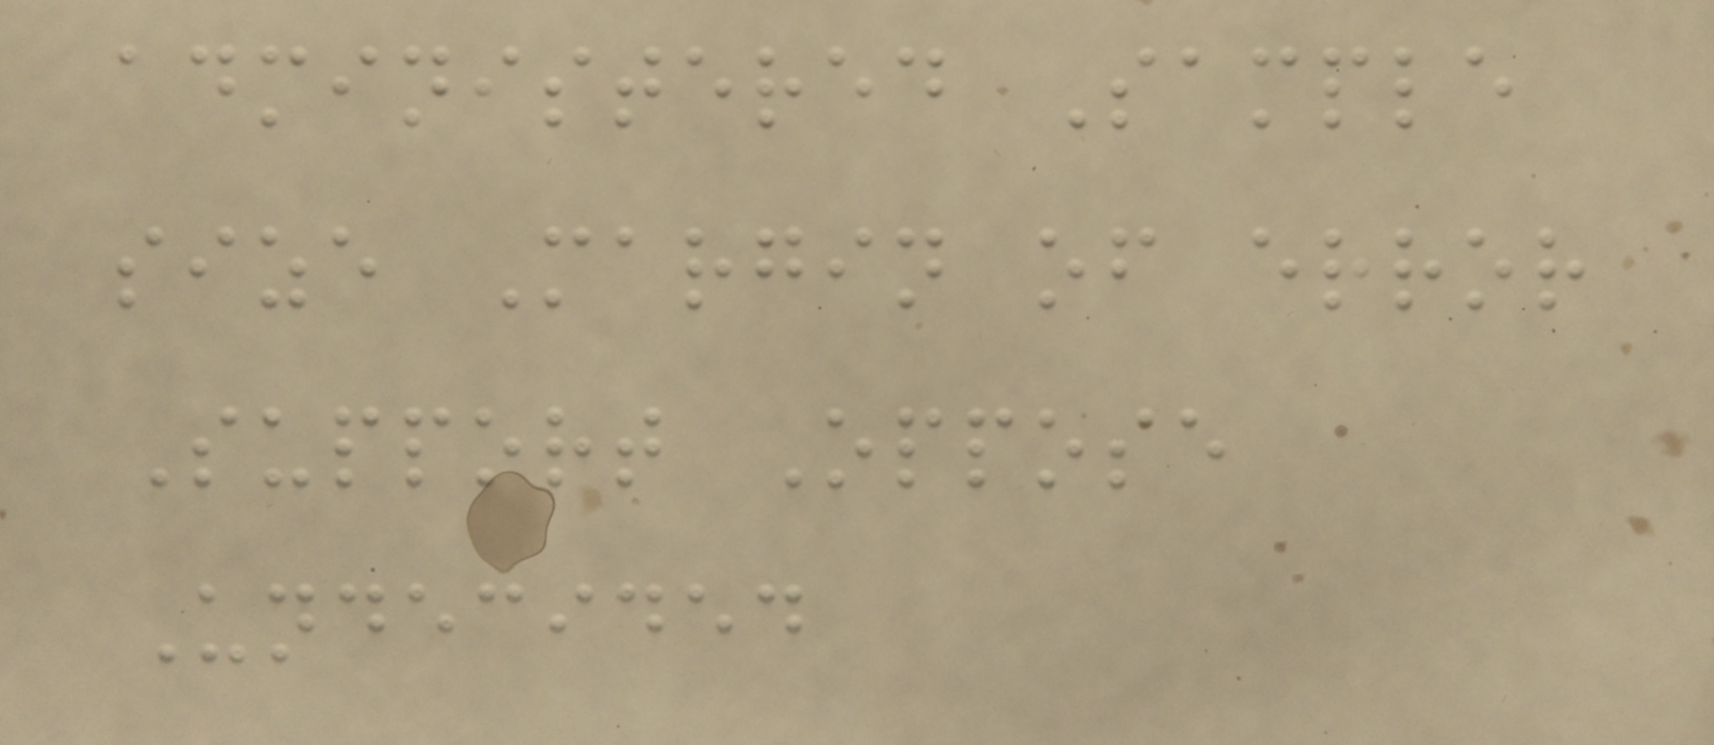administered Sample
size Margin of error
Support Oppose
Undecided
